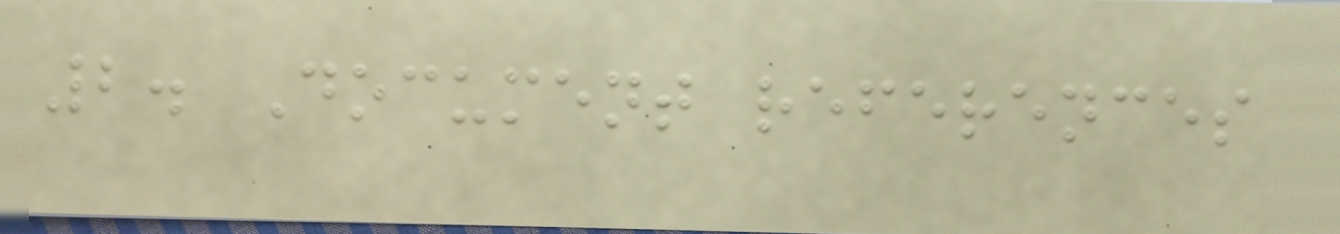2. Document references
